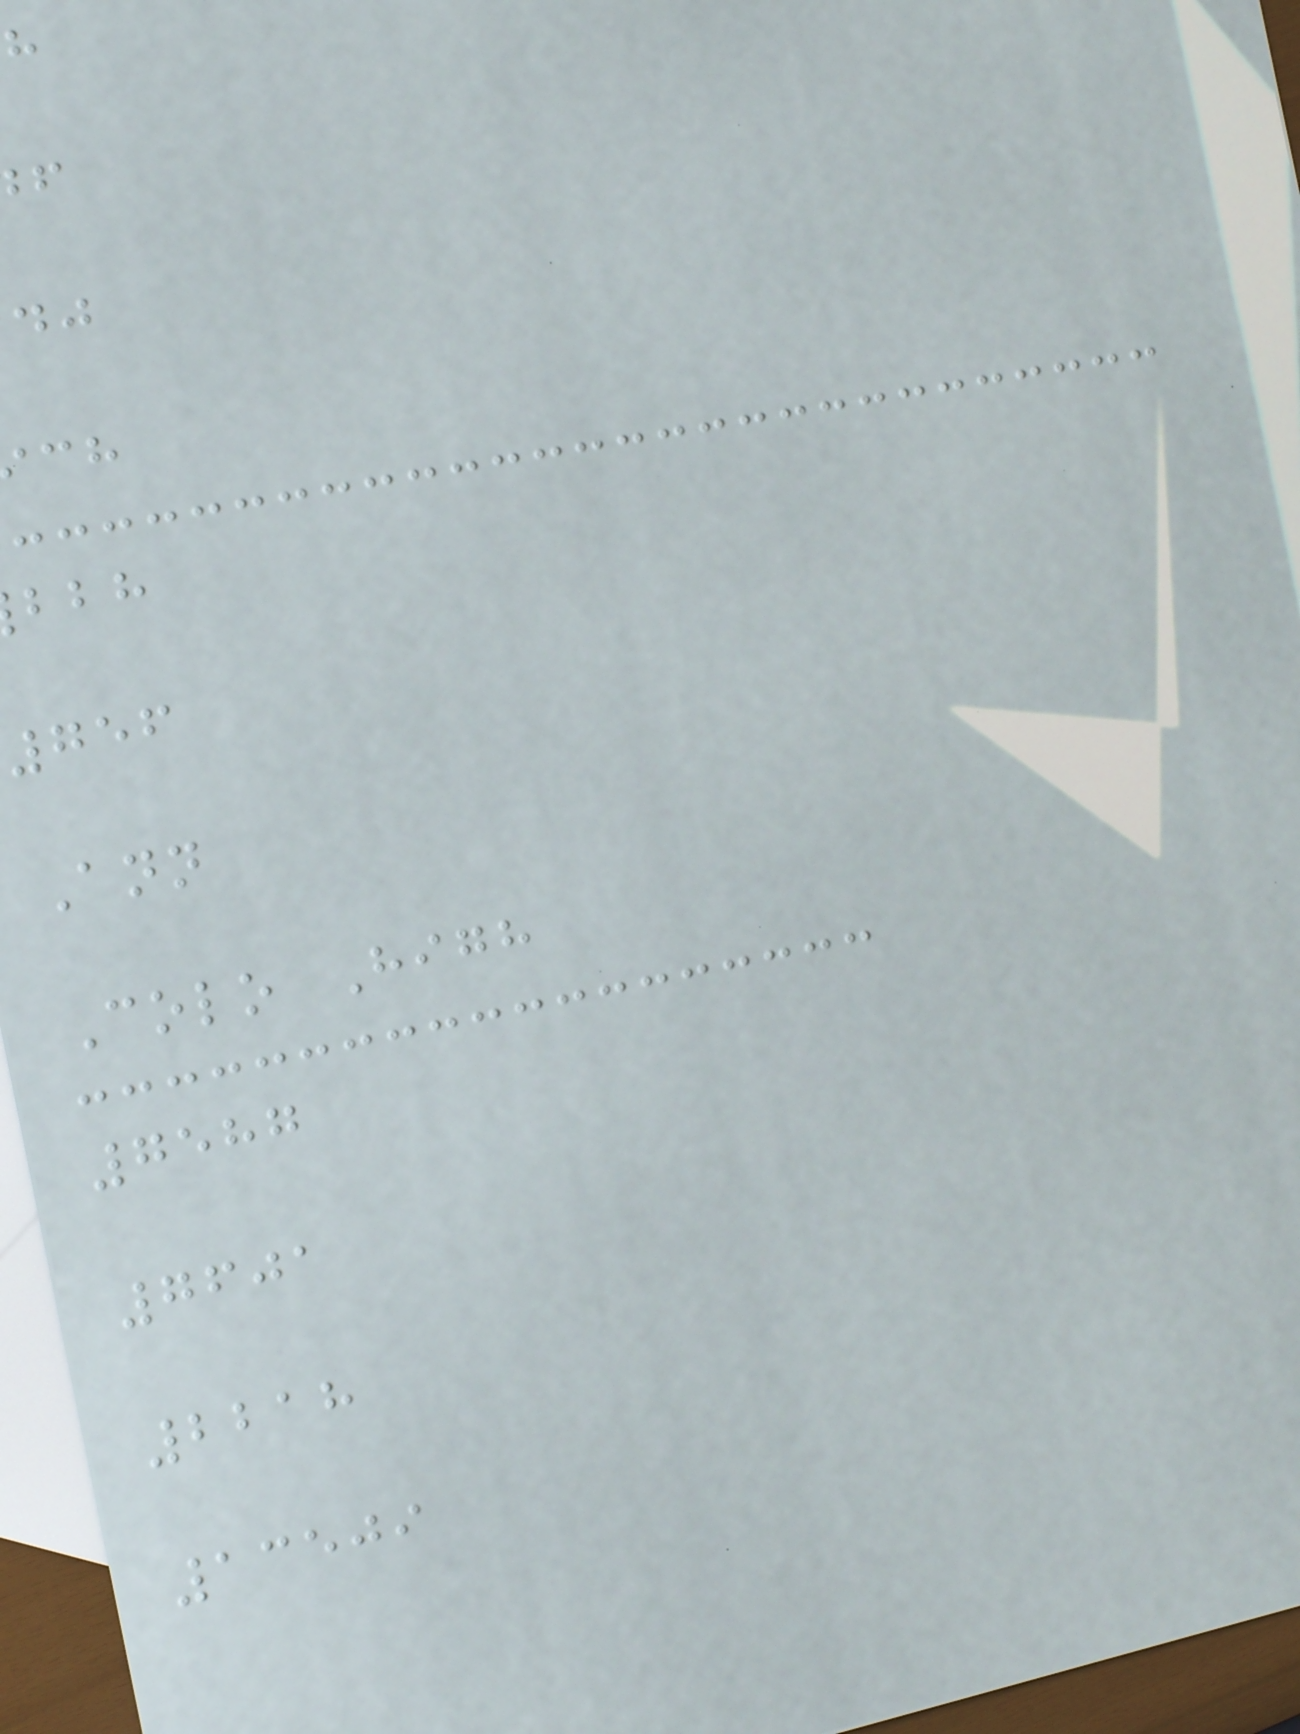756
Ann
Colo High
7587
7601
2218
13509
